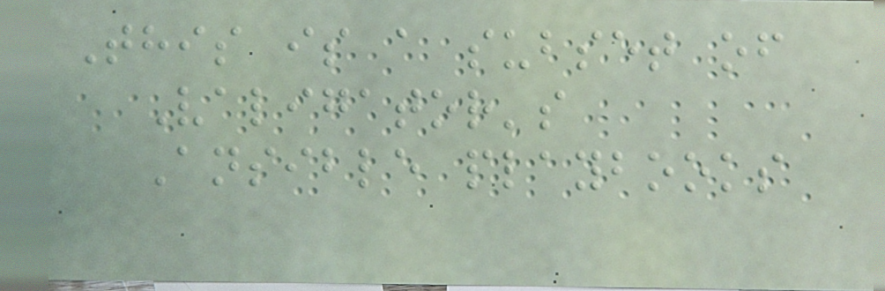This is a subset of
Valigator's
Ansible playbooks
